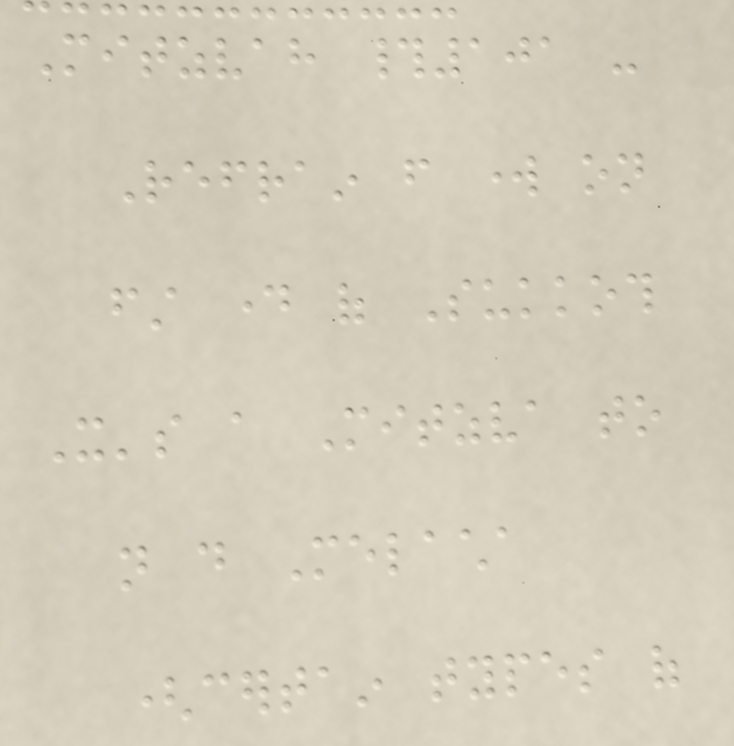Mitzvah #101 -
Refrain from work on
first day of Sukkoth
It's a Mitzva to
not do Melacha
(certain types of
